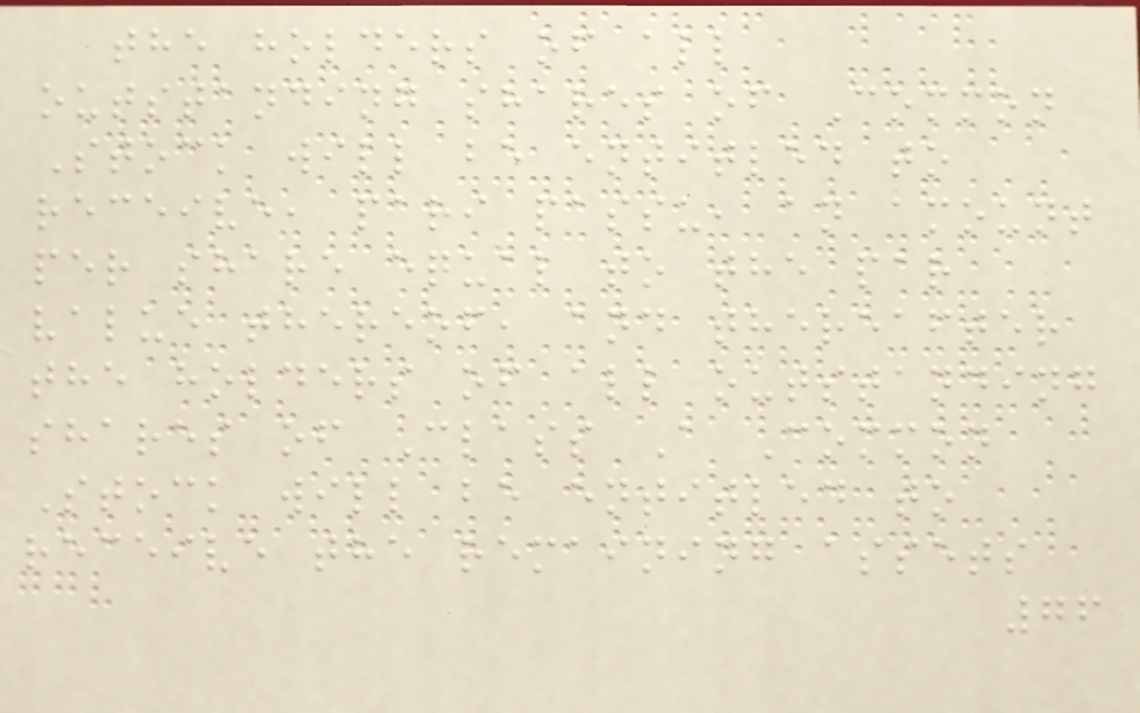the holders of all
outstanding shares of Common
Stock will be entitled to
receive, pari passu, an amount
per share equal to the par
value thereof, and thereafter
the holders of all outstanding
shares of Class A Common
Stock will be entitled to
receive the remaining assets
76
